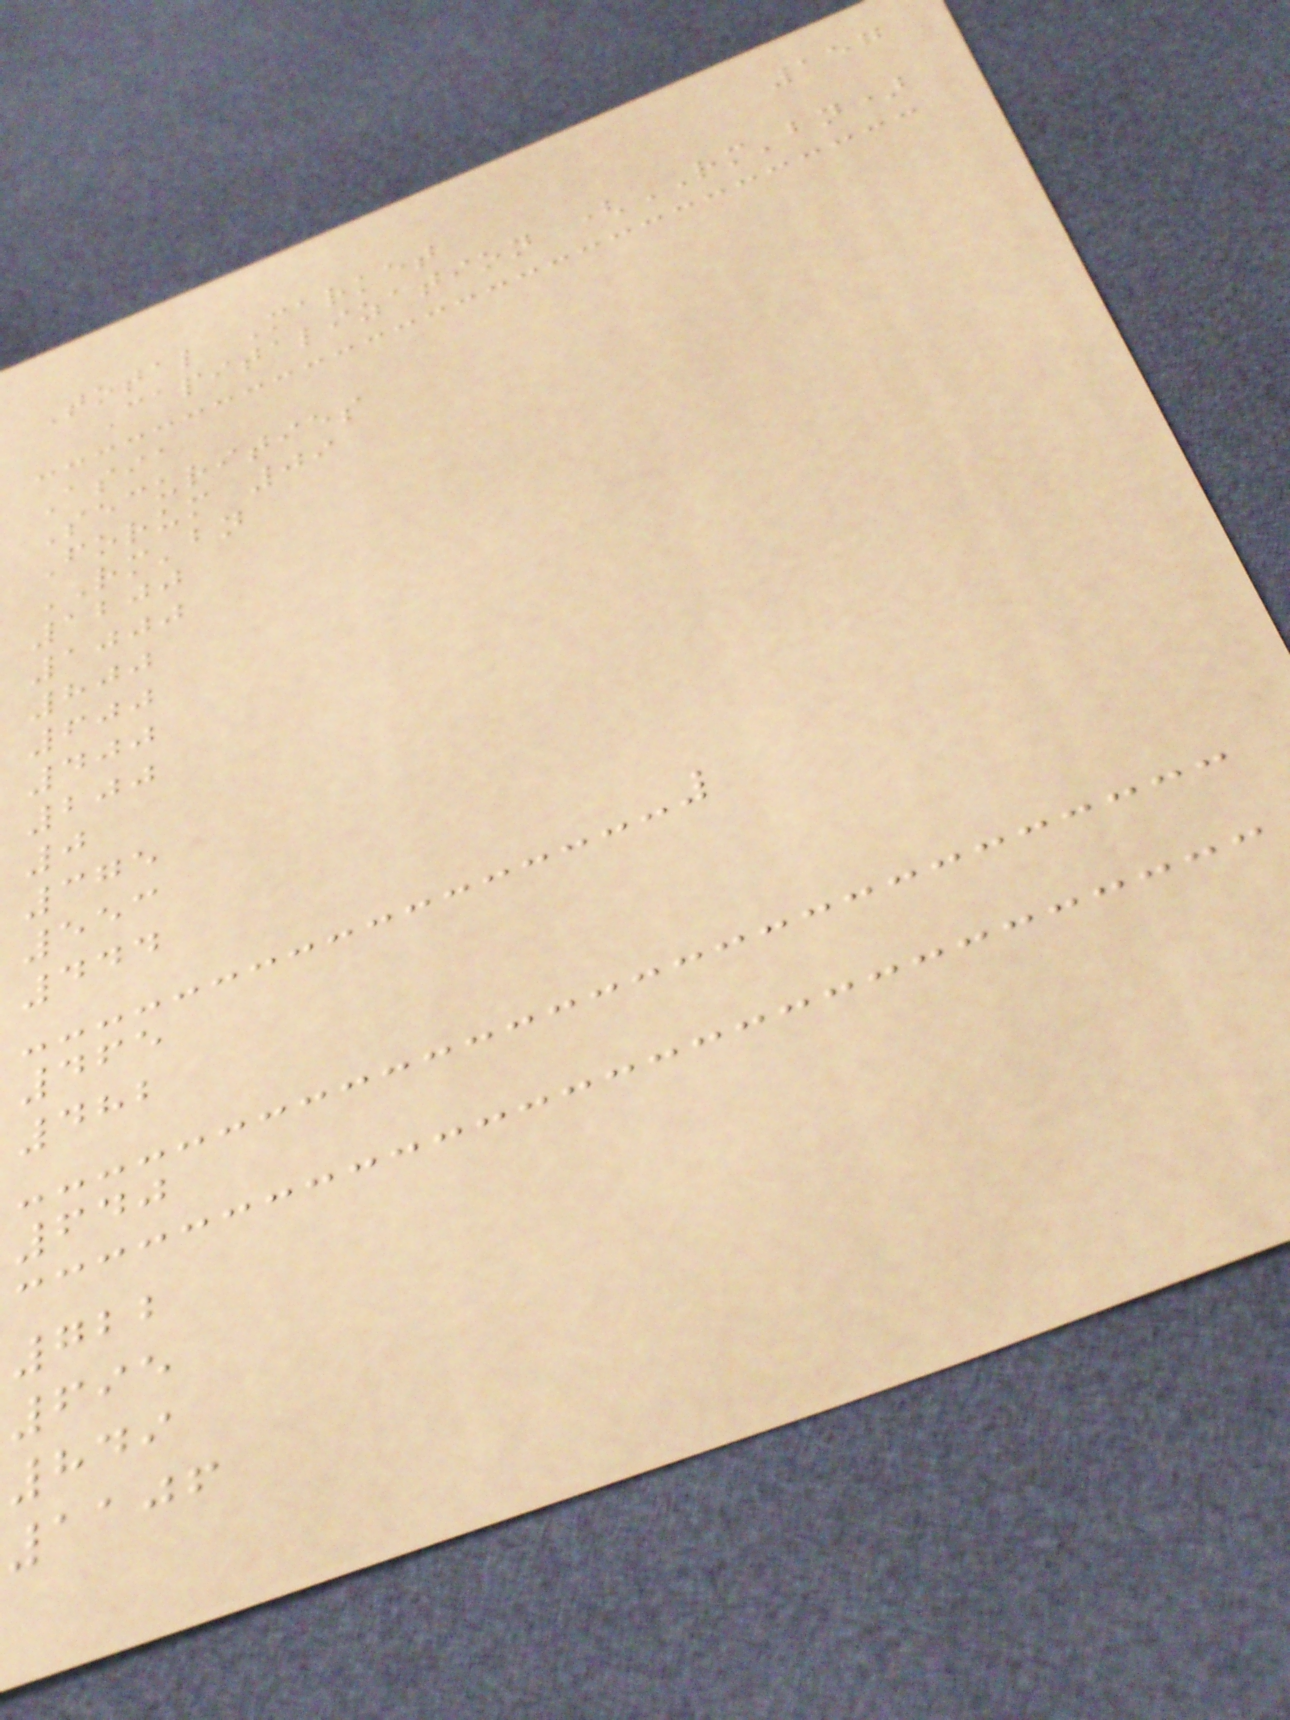157
Total Market
Capitalization (RM'bn)
Asia
Securities
Forum 09
RM'bn
1200
1000
800
600
400
200
0
375
553
444
465
482
640
722
695
849
1106
